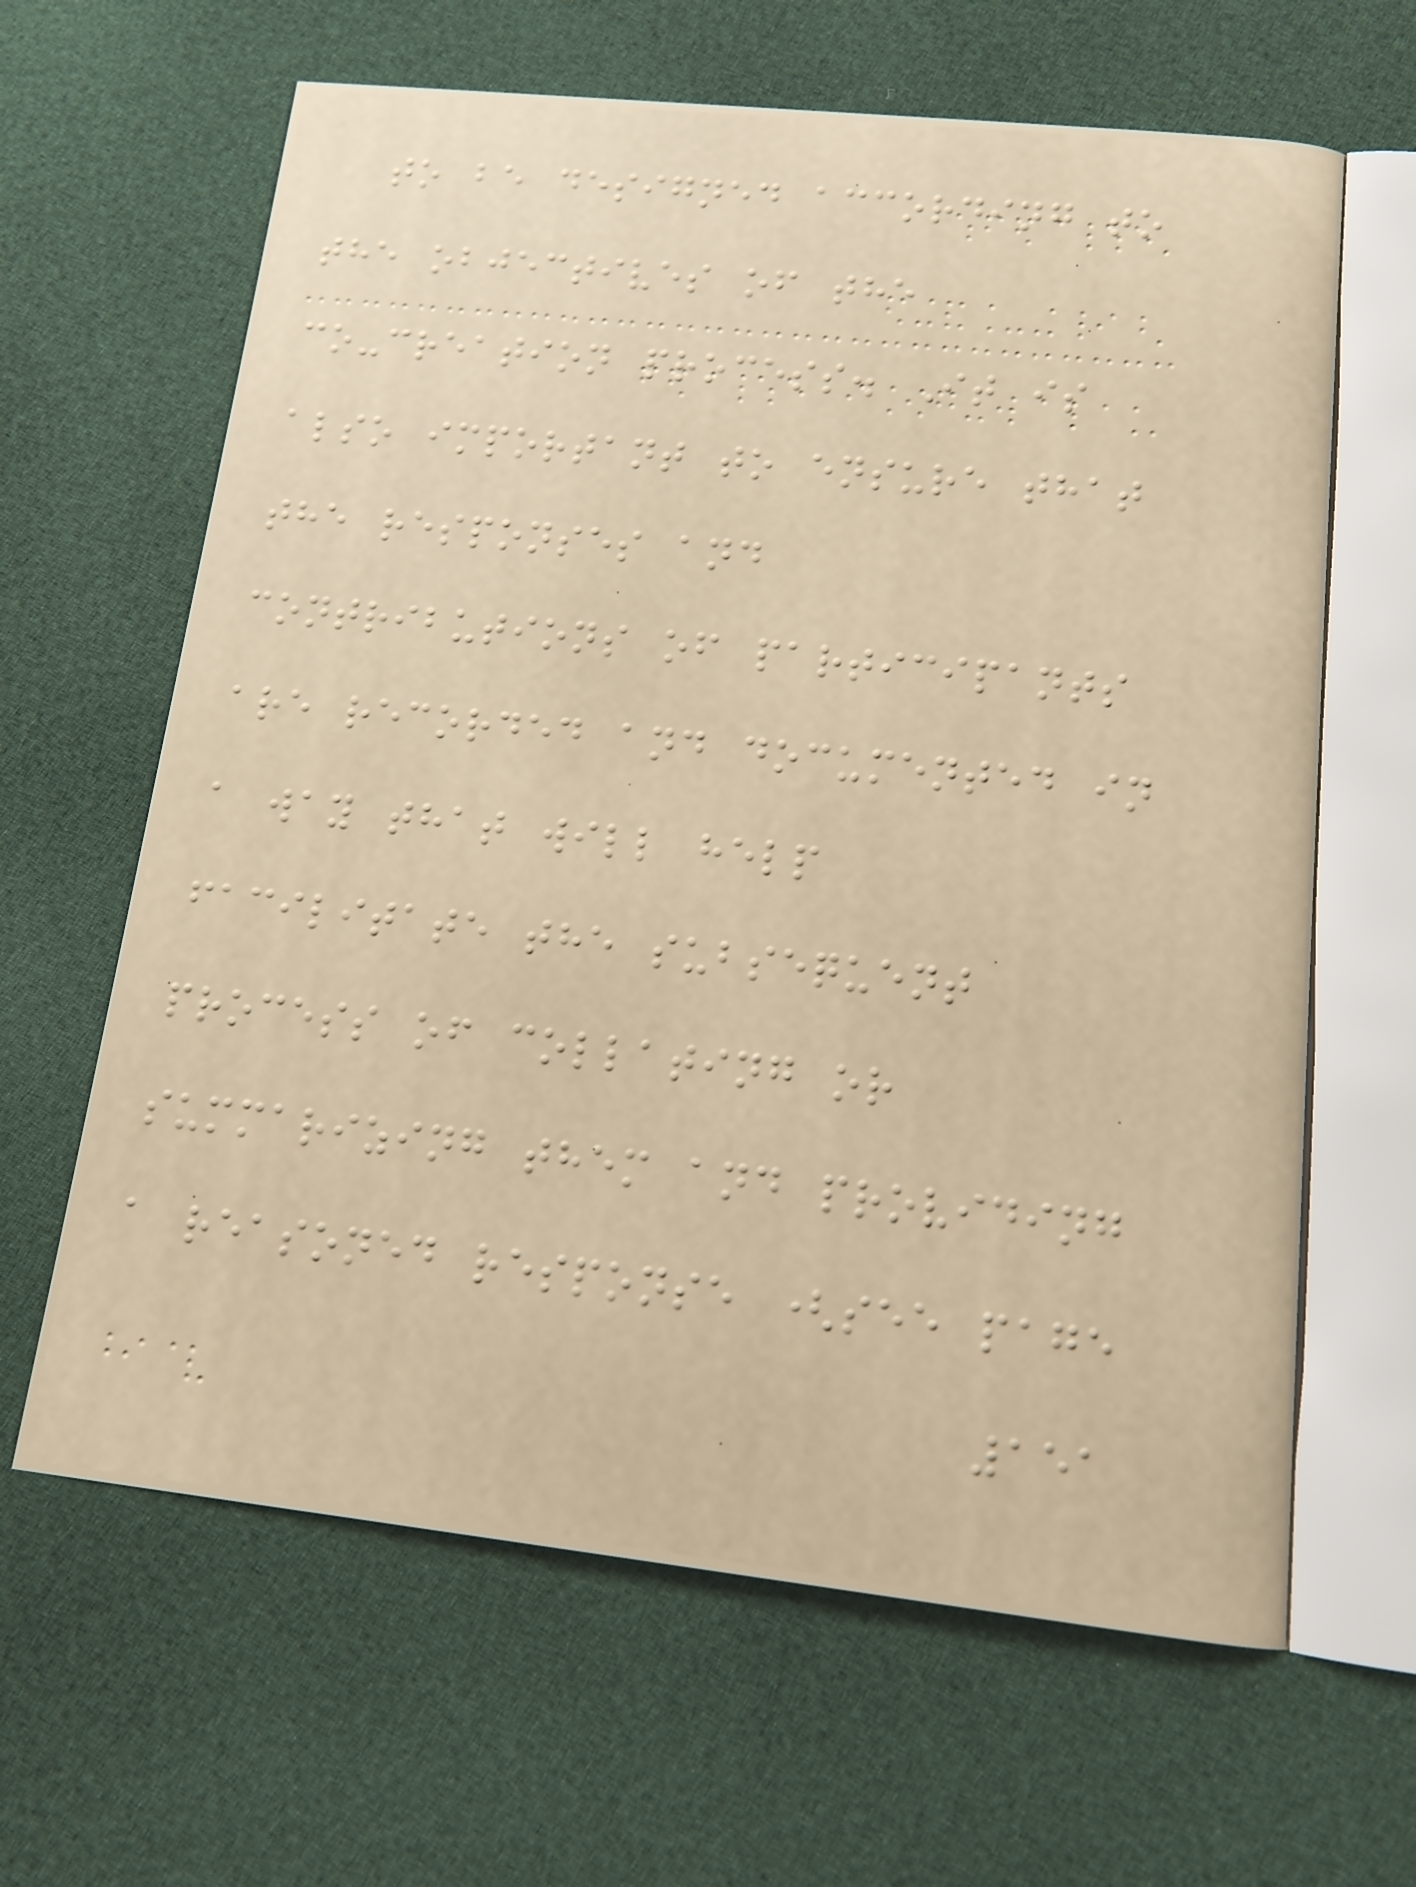to be designed according to
the objectives of the
co-creation process. It is
also important to ensure that
the responses and
contributions of participants
are recorded and documented in
a way that will help
facilitate the subsequent
process of collating or
summarizing them and providing
a reasoned response (see page
151
